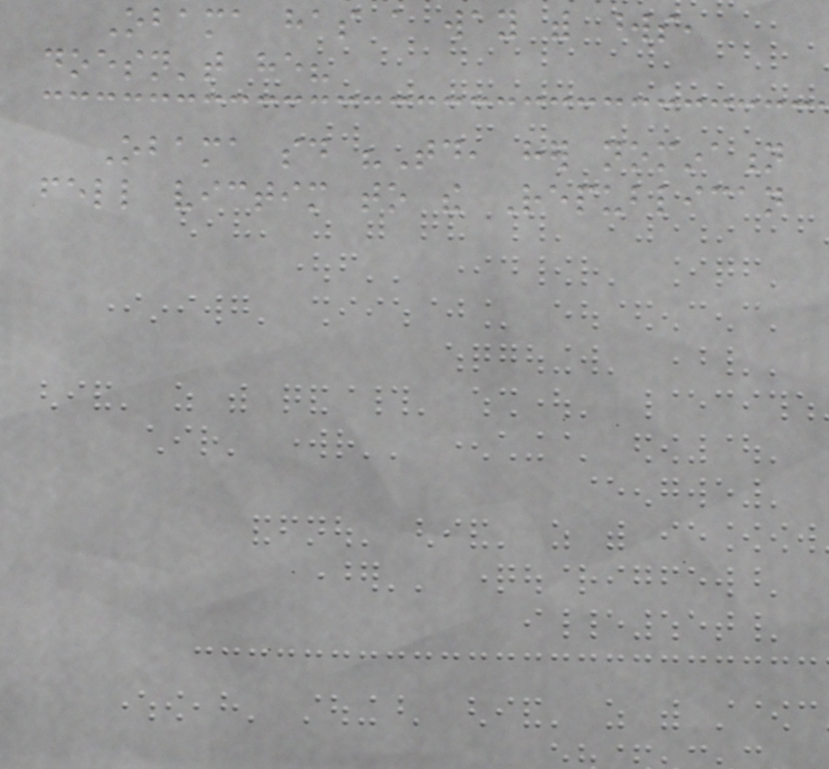Obama has a way with words,
doesn't he?
Obama said "Today, her nomination
fell victim to the Republican
